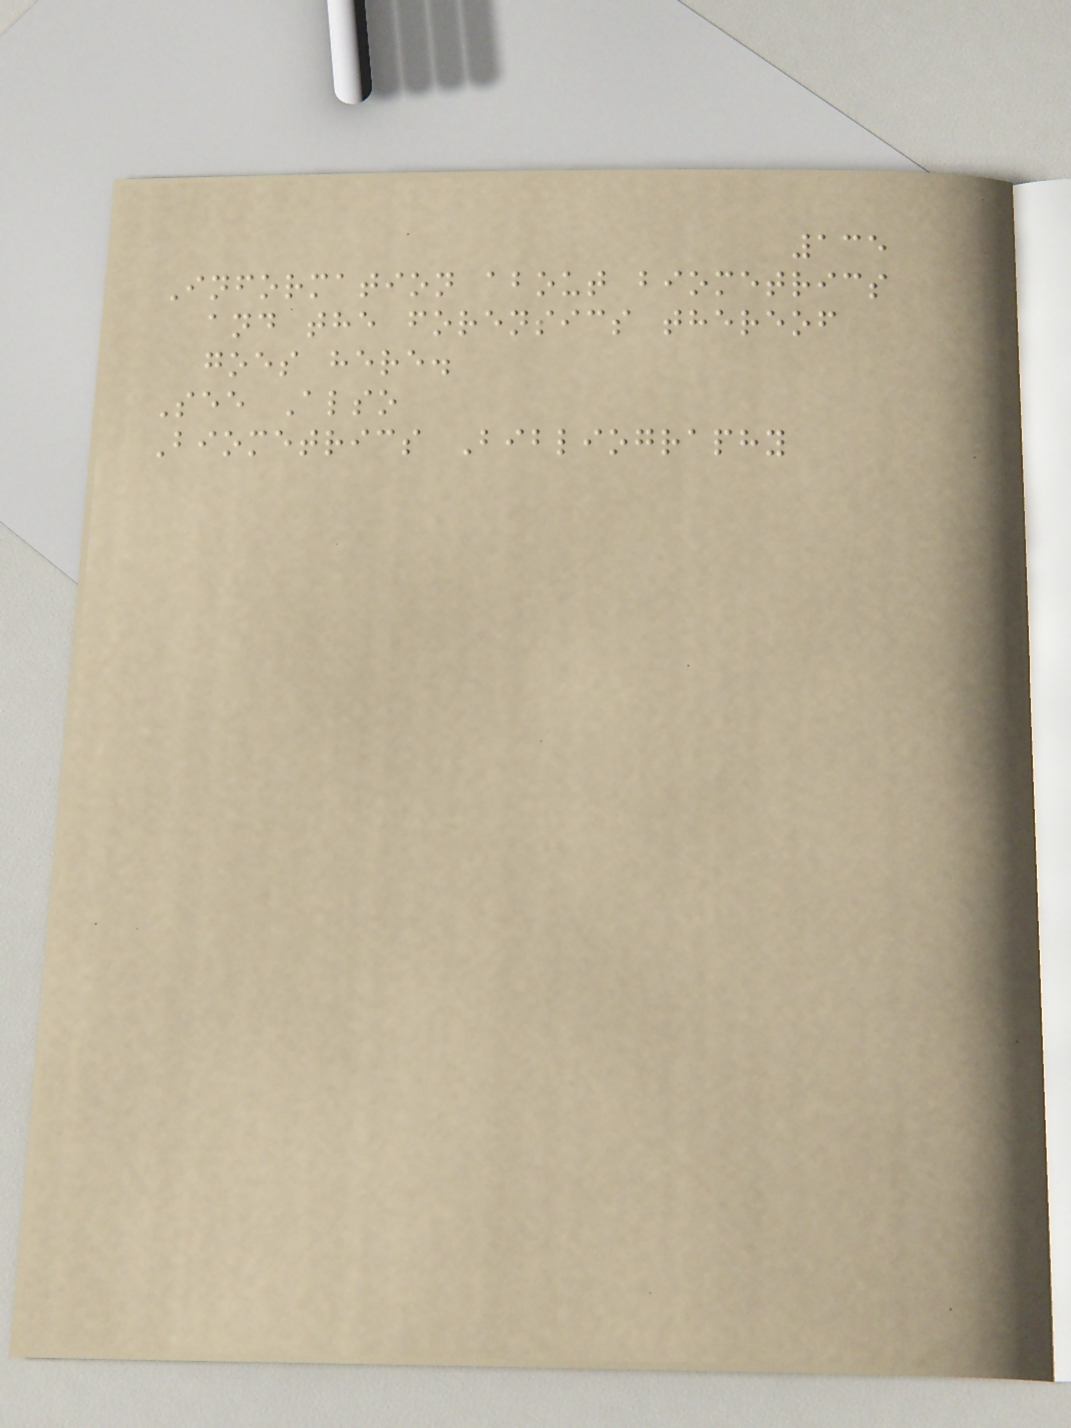135
Information about biometrics
and the forensics thereof
goes here.
See Also
Biometrics Bibliography
